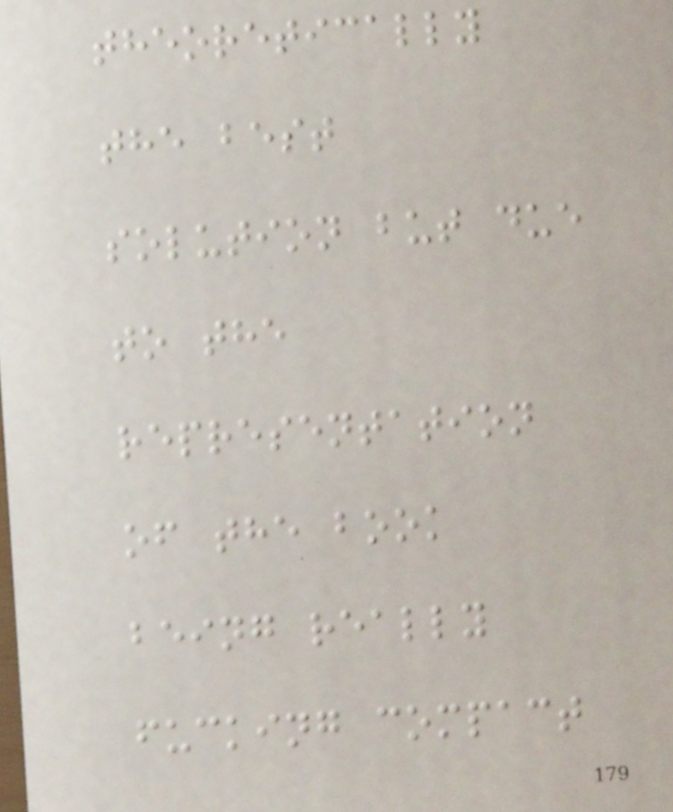theoretically
the best
solution but due
to the
representation
of the book
being really
fucking compact
